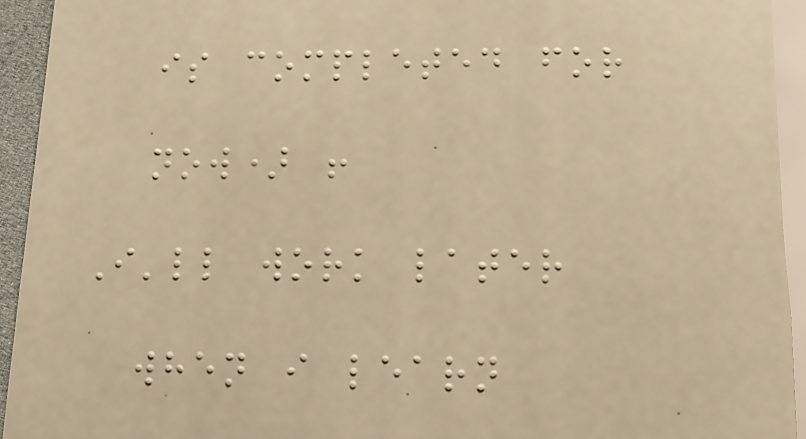is completed for
now) !
I'll work later
when i learn
